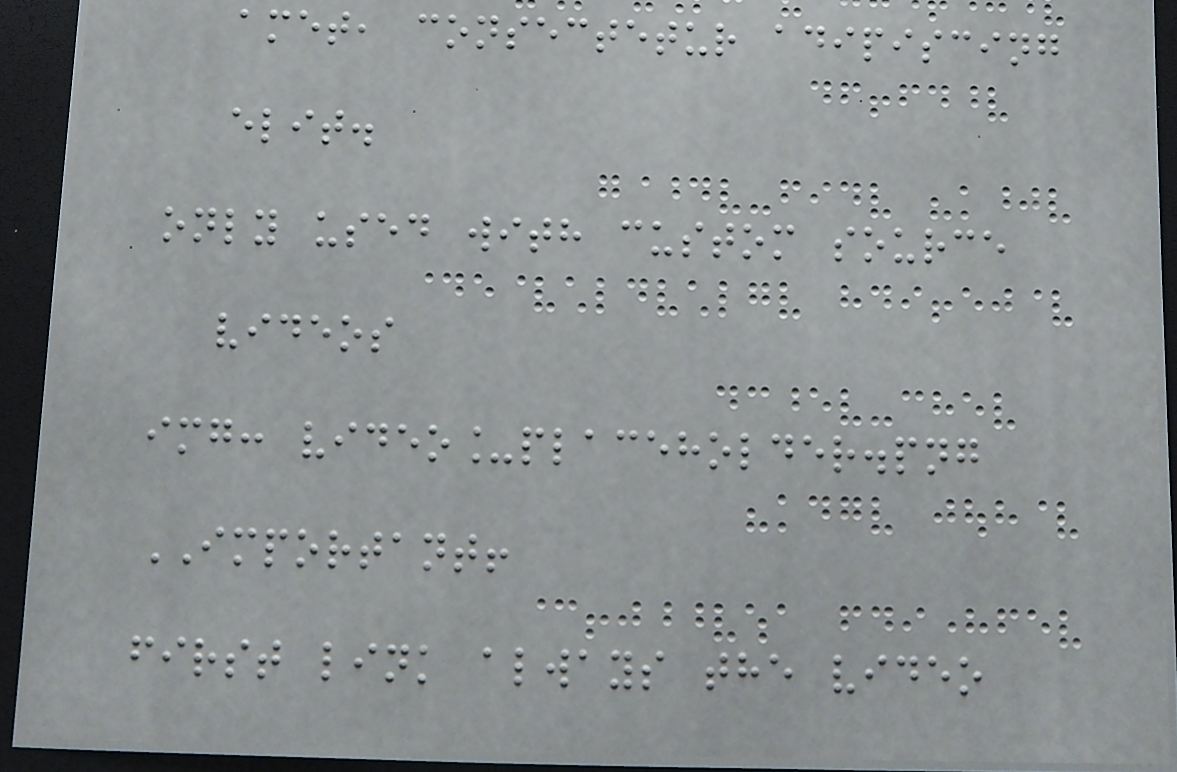amet, consectetur adipiscing
elit.
only used with custom source
videos
img: video_placeholder.png
IMPORTANT!
first link always the video
